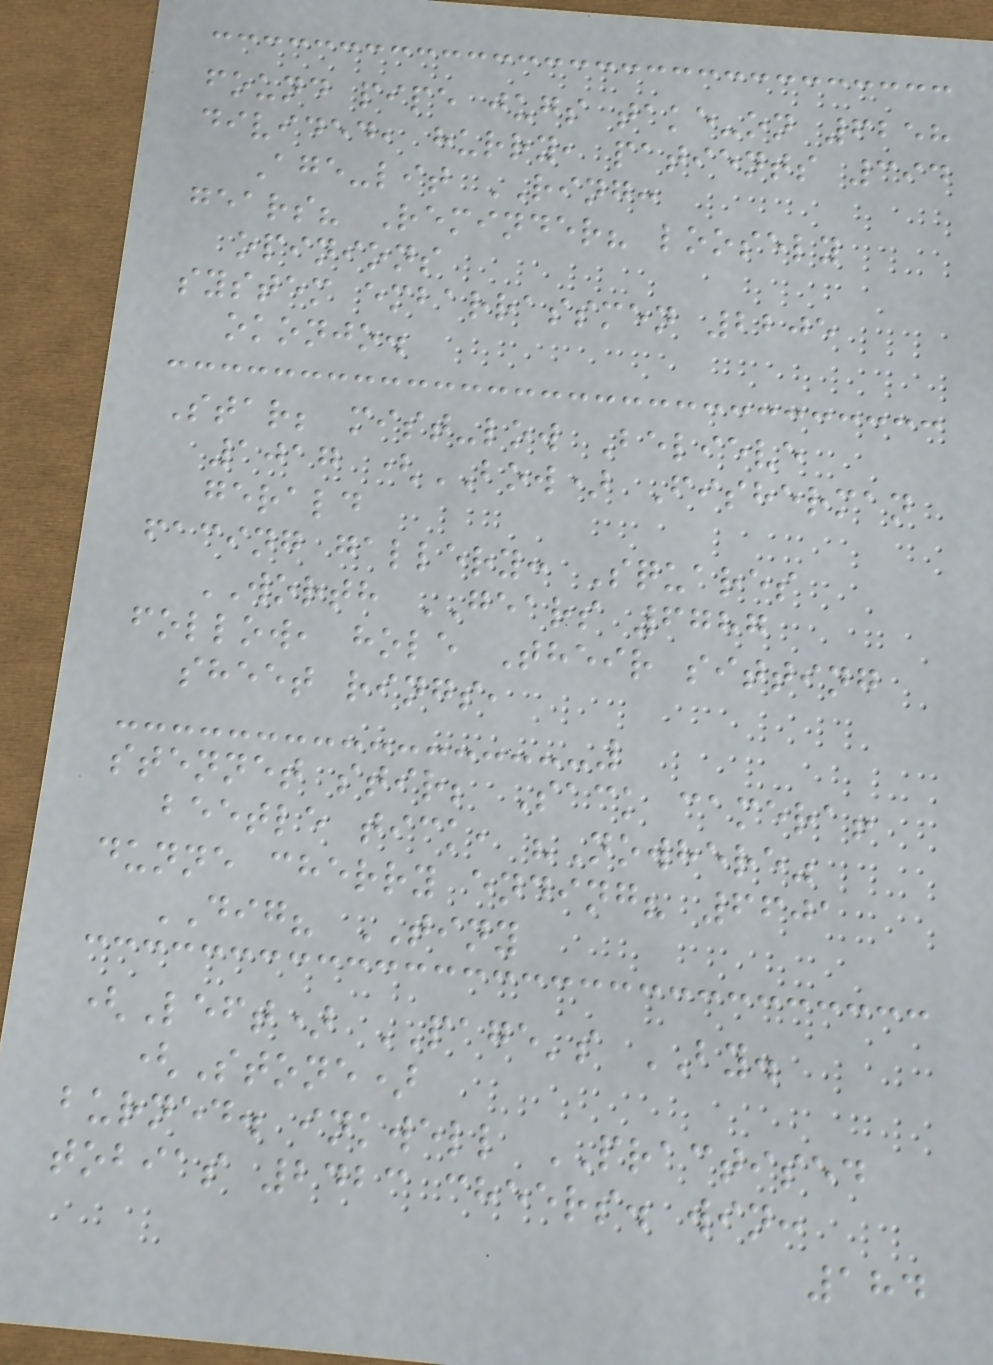found pipe jugs take-on 6258
divided, hurry, patients 394
Age-lit RING:
gears? Reminder? loosely
opinions
system embarrassmen 2205
okonjo.
Star; mist-low Believe
1017 (BOW) Fisherman
gerald
facing gallery: Squares
WORTH GEARS 6787
follow, hole Their sitting
sheet rings,
stennet stir; Sack camera!
beetle tick, "Nowhere"
dunne cherry ending? 6601
DIG? TINY
(Left) PAGE's BY.
(Stone)
burned. inkwell PRACTISED
tobias 2423 cheers. win:
184
